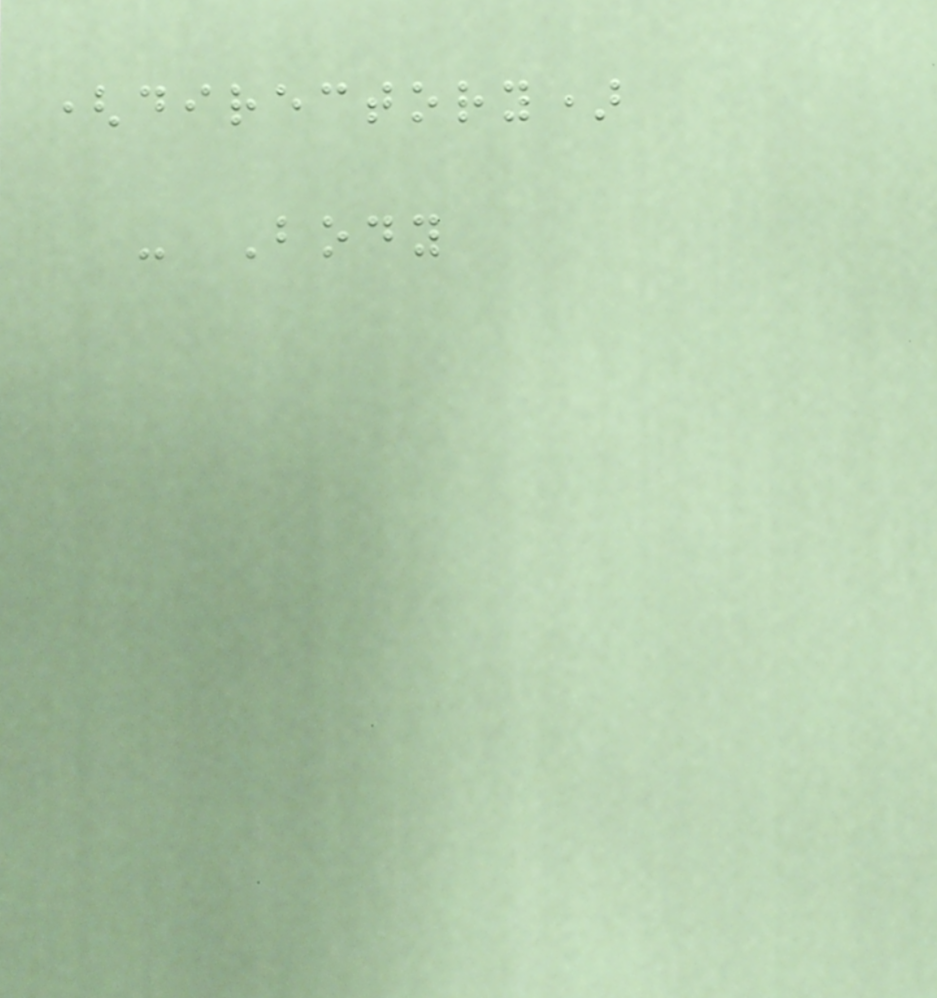(directory)
- Body
